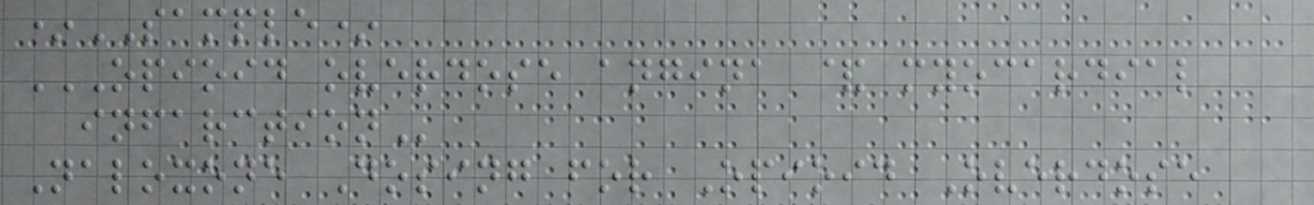*SAMPLE*
OPIOID OVERDOSE ANGINA & MYOCARDIAL
INFARCTION
Naloxone Dosing for Opioid Overdose
